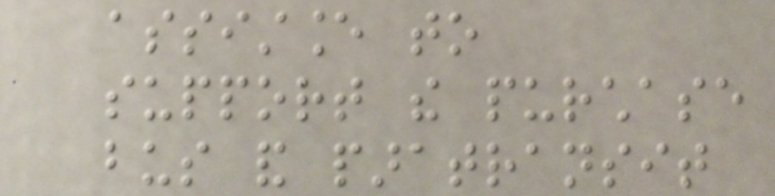assistance to
support the purchase
bus and paratransit
